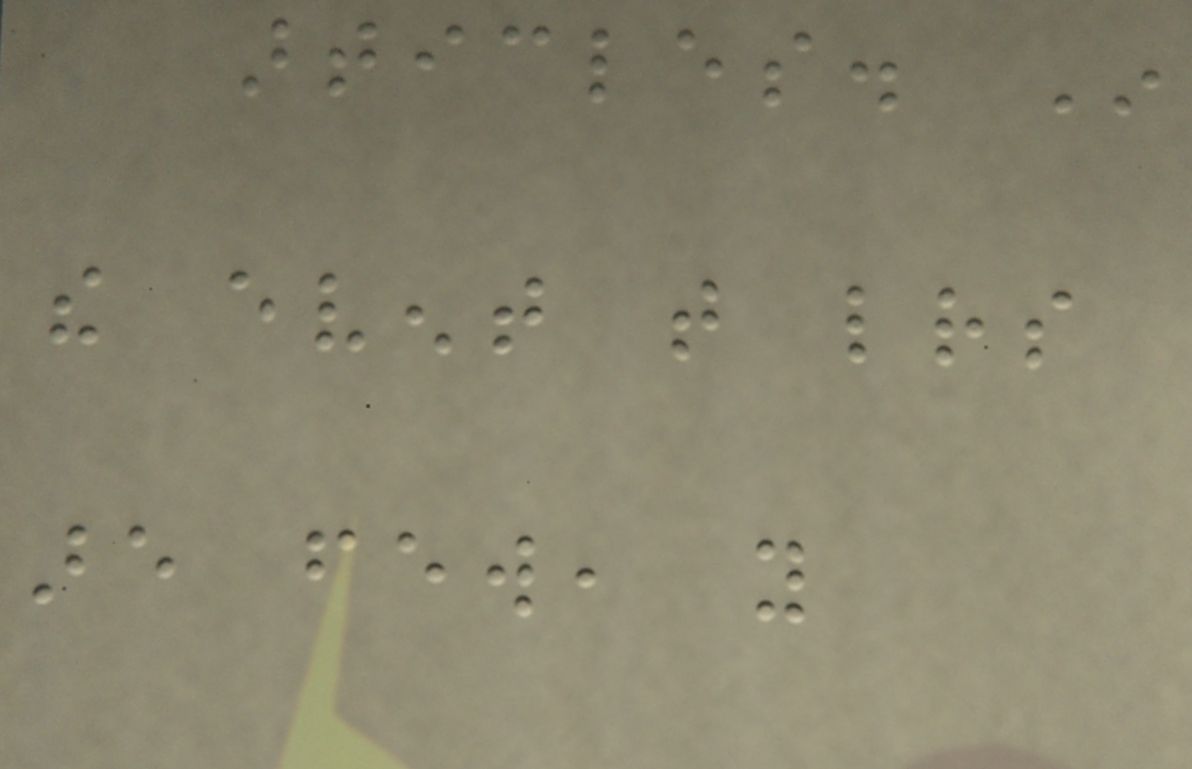articles. In
the event that letters
are few, you
